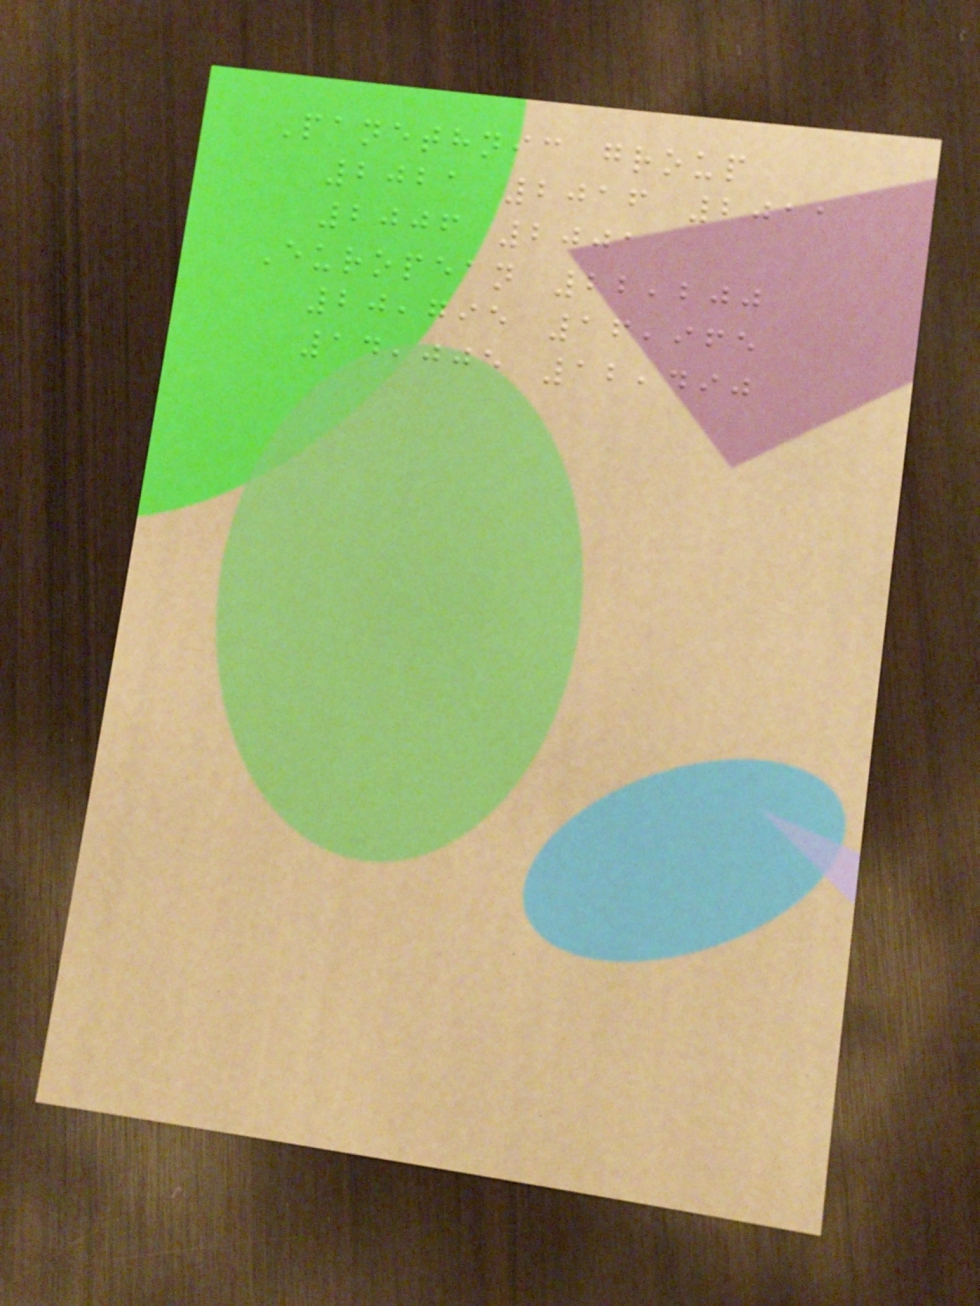Panethnic group
2021 2016 2011
2006 2001
European 22,200
20,795 16,965
14,005 12,490
